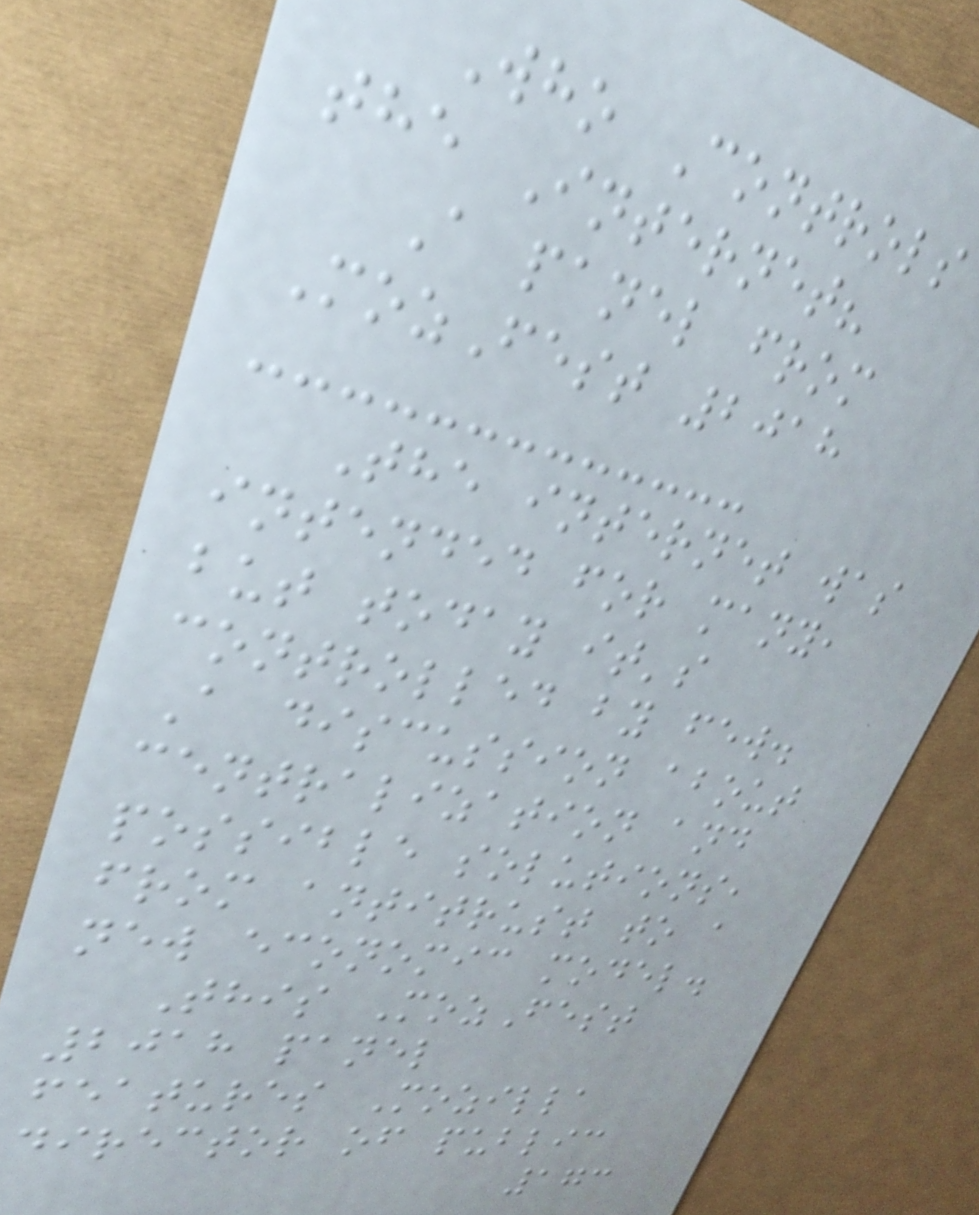Who Controls
the Internet?
A panel from
MozFest 2018
The internet was
intended for many,
but today it's
controlled by few.
A discussion about
centralization and
possible solutions,
from antitrust to a
new economic model.
This MozFest
2018 panel
features Mozilla
director of public
173
